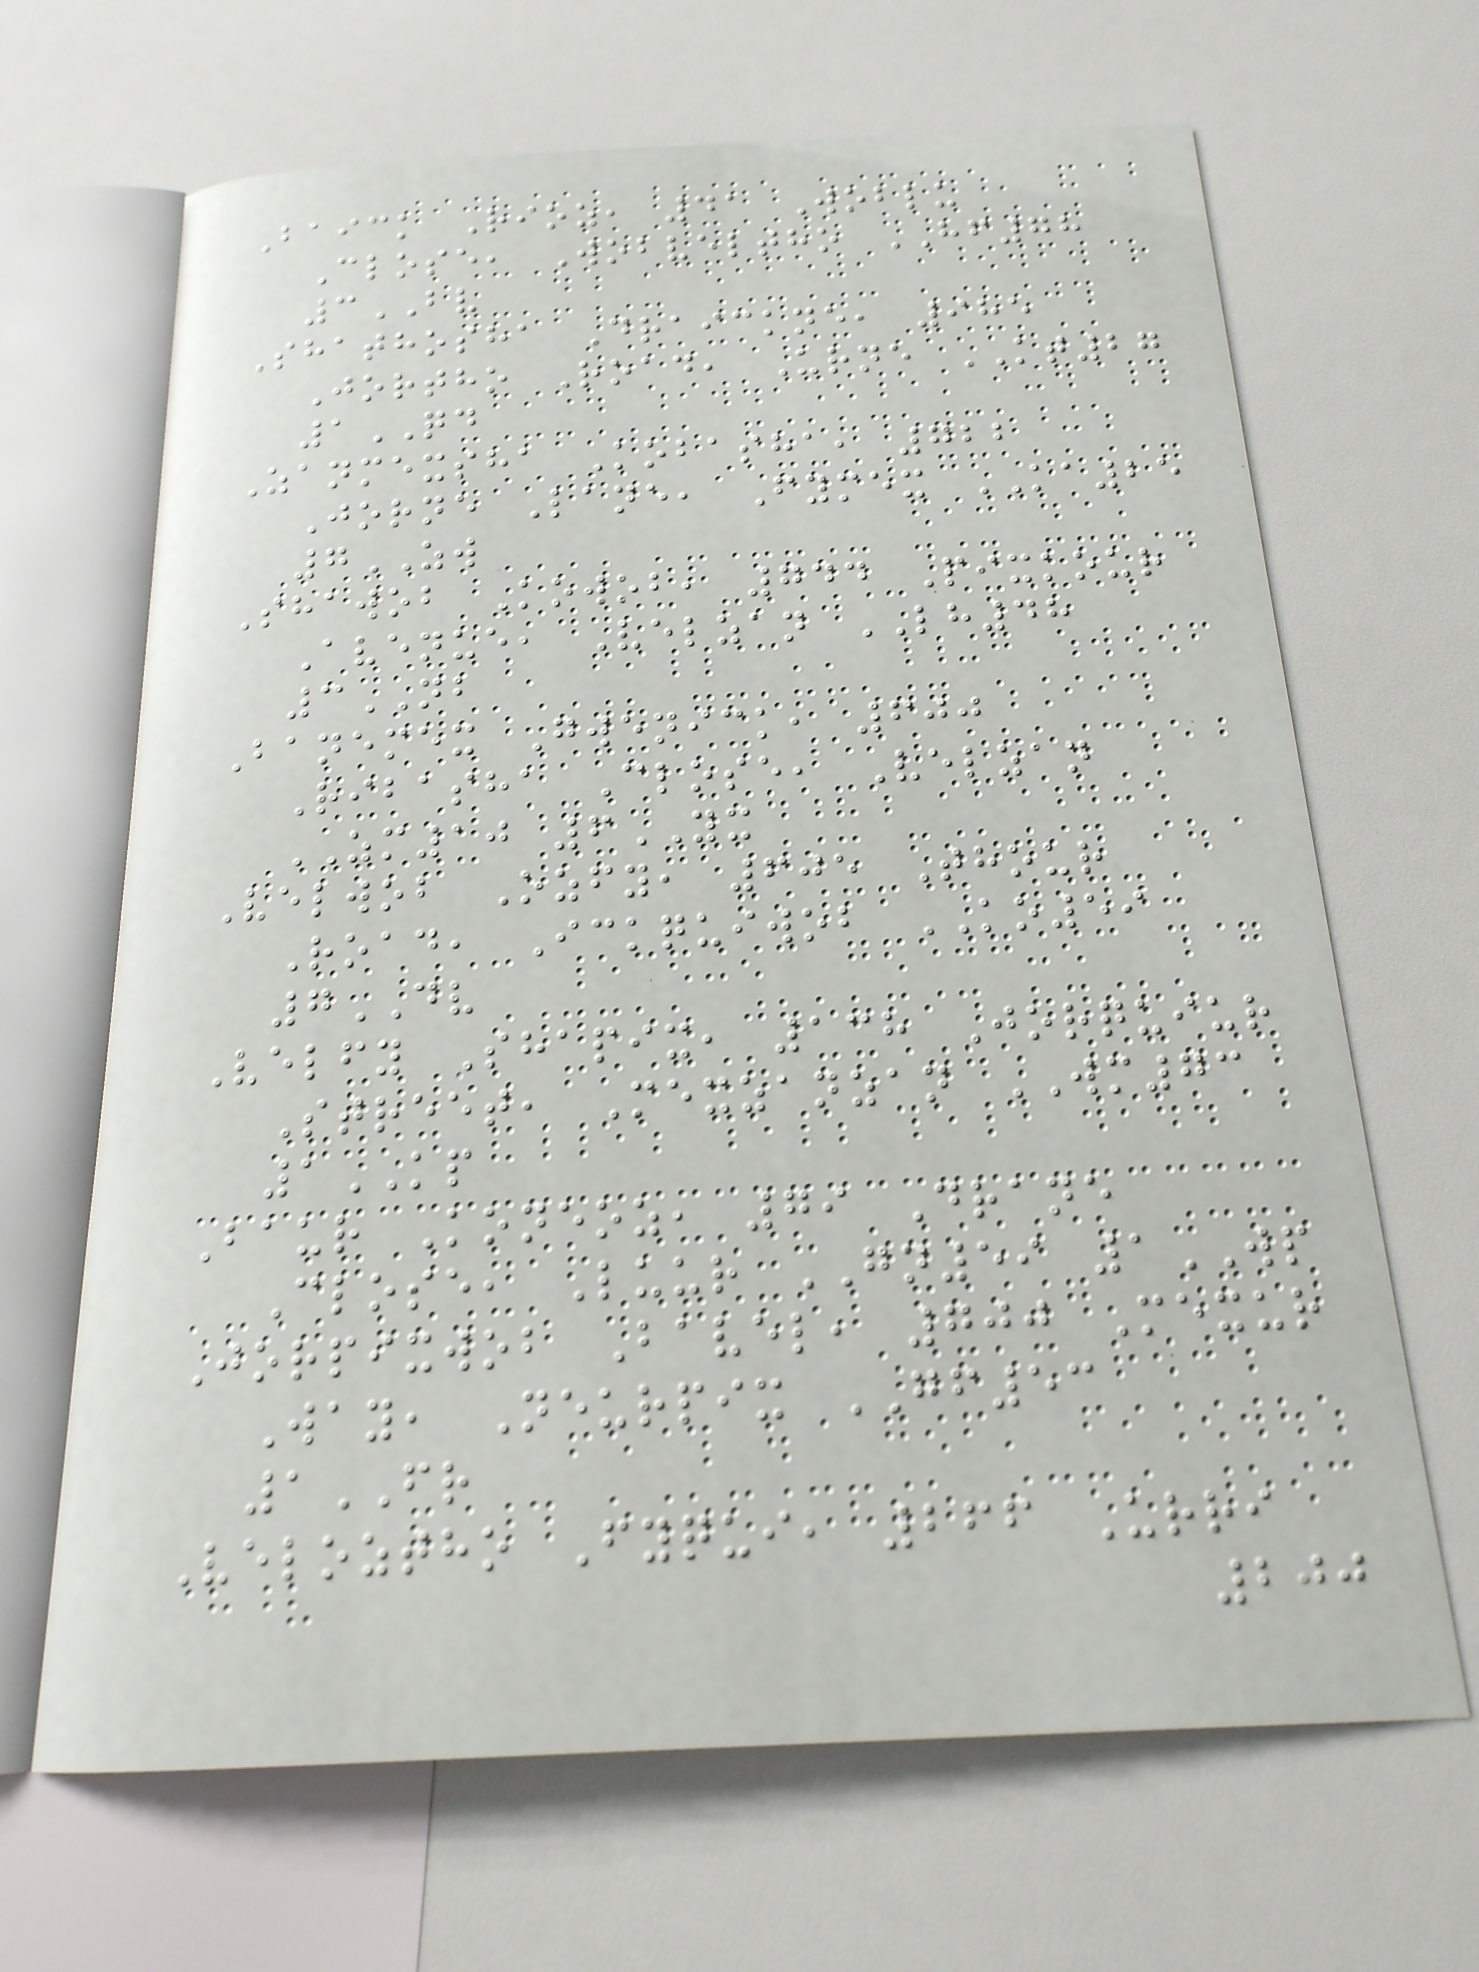Baick Rioz, 41 Woblu
Close, Wobveltho HF78
3BV
Shathosha Draickne, 985
Jortho Road, Urne KT27
1QD
Zanmexsha Kobasha, 722
Jorne Lane, Fymex KA25
7ZW
Shawob Kowob, 744 Pixkour
Avenue, Velzan LH48
3NB
Banemex Gwenick, 600
Ribasha Close, Velzan
ZM10 6YX
Velwob Ozfy, 605 Thour
Road, Ickquiwob KO59
7DV
Velfy Shapix, 138 Jorquiur
Street, Mexzanzan WM73
1KP
Baur Koneoz, 79 Drane
Close, Luur GN59 1WP
Jorpixwob Bavel, 700 Mexur
Way, Neurpix GF53
1FR
Veloztho Fyqui, 266 Urri
200
